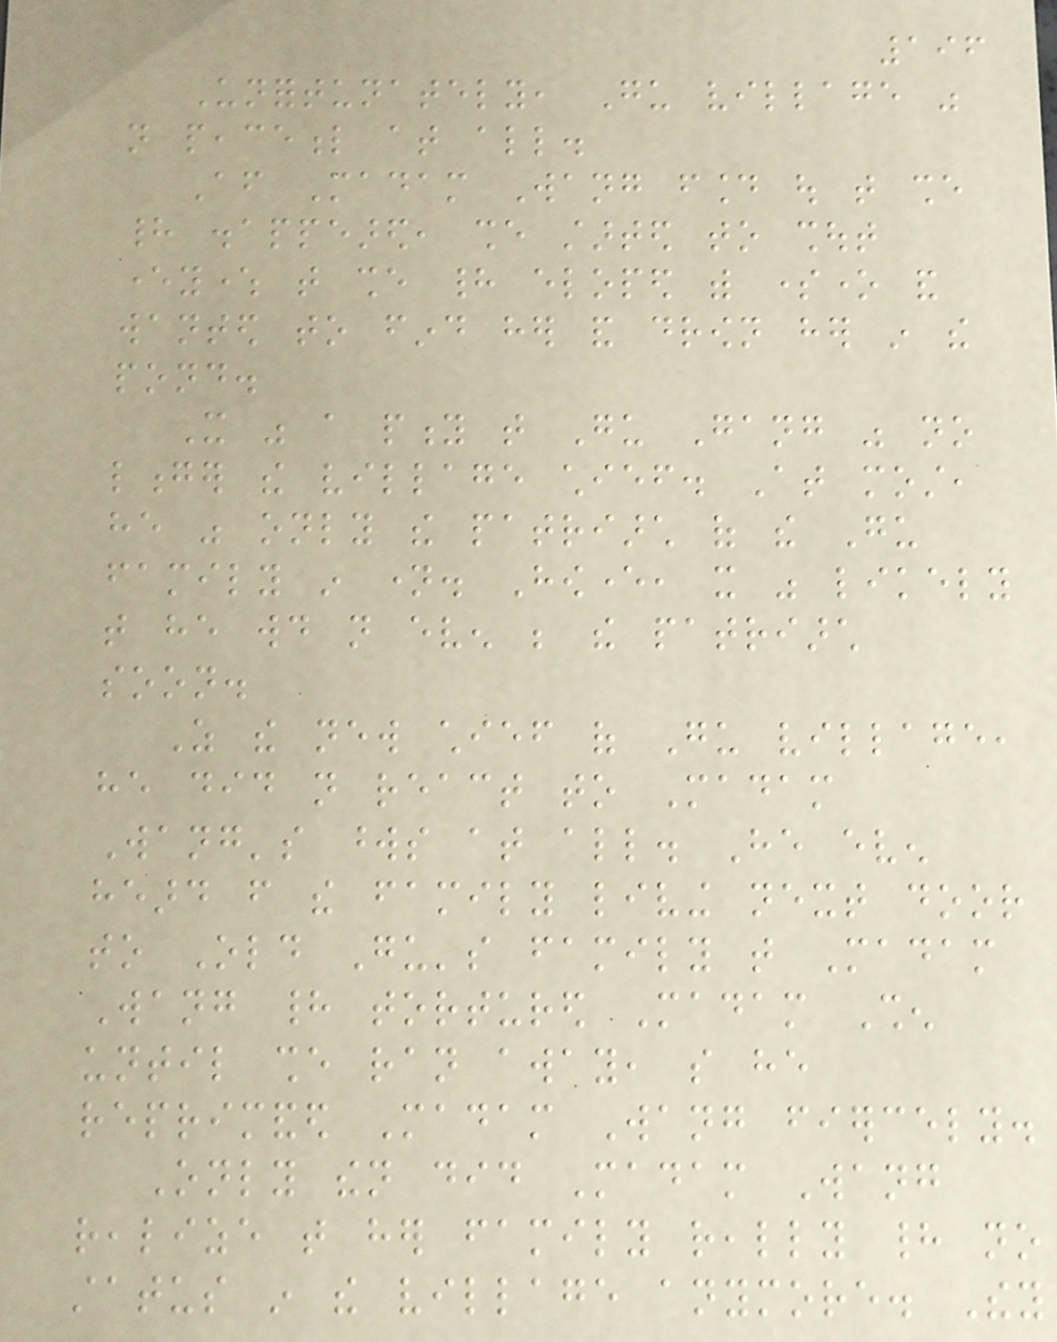196
Unfortunately, Gu village was
not peaceful at all.
After Madam Wang found out that she
had disappeared, she started to shout
everywhere that she had eloped with someone and
wanted to find her and drown her in the
pond.
It was a pity that Gu Gang was no
longer the village chief. At most,
he was only the patriarch of the Gu
family in name. However, it was likely
that he would not even be the patriarch
soon.
As the new chief of Gu village,
he did not react to Madam
Wang's words at all. He even
heard from the family living next door
to Old Gu's family that Madam
Wang had tortured Madam Shen
until she ran away, so he
reprimanded Madam Wang fiercely.
Only then did Madam Wang
realize that her family really had no
status in the village anymore. They
